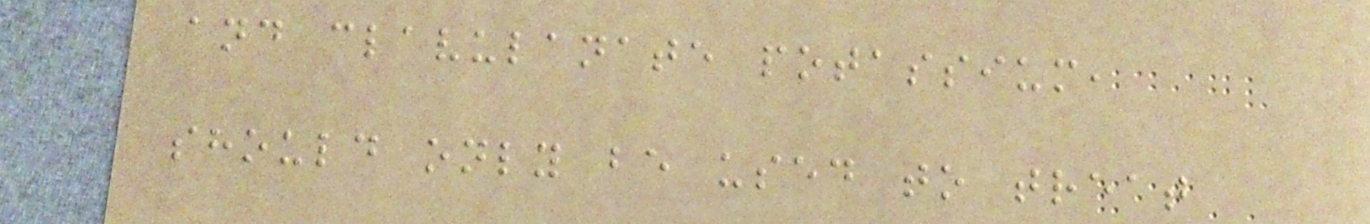and clavulanate potassium,
should only be used to treat
